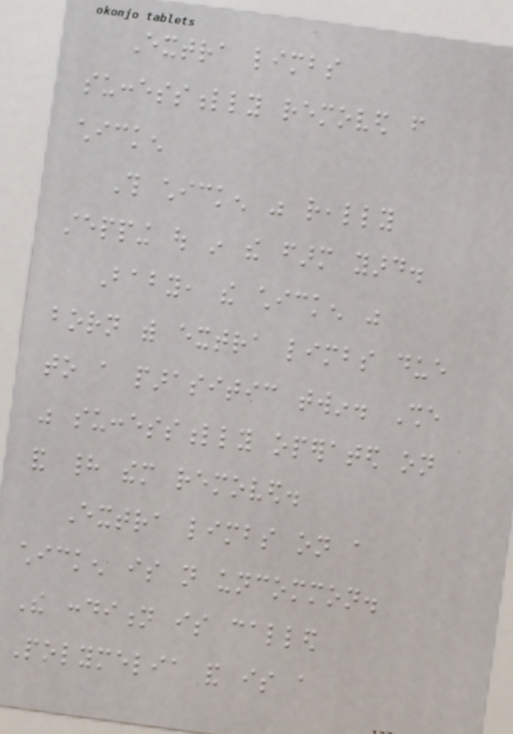Extra limbs
successfully removed from
chicken
This chicken was really
stepping out in the farm yard.
Baby, the chicken was
born with extra limbs due
to a parasitic twin. She
was successfully operated on
and had them removed.
Extra limbs on a
chicken is not uncommon.
The condition is called
Polymelia and is a
